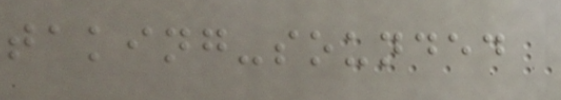taking-sounded
